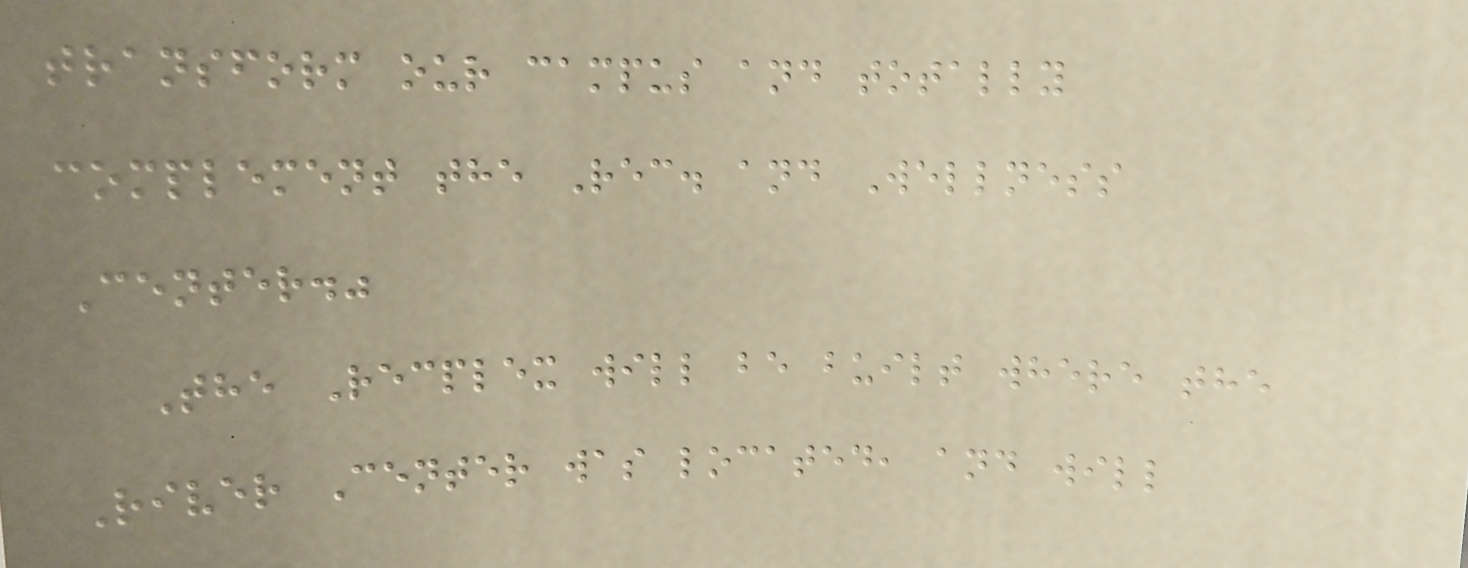transform our campus and totally
complement the Rec. and Wellness
Center."
The Recplex will be built where the
River Center was located, and will
